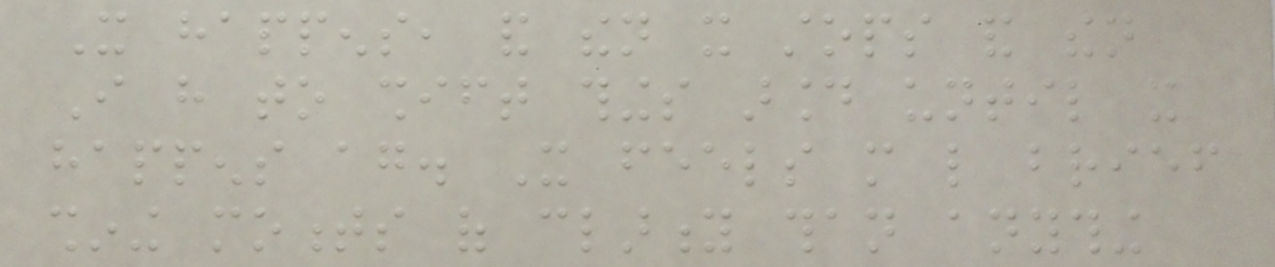It happens, and then it stops and then
I have to shift things around until it
happens again. It feels more like brief
shining moments of clarity than anything
